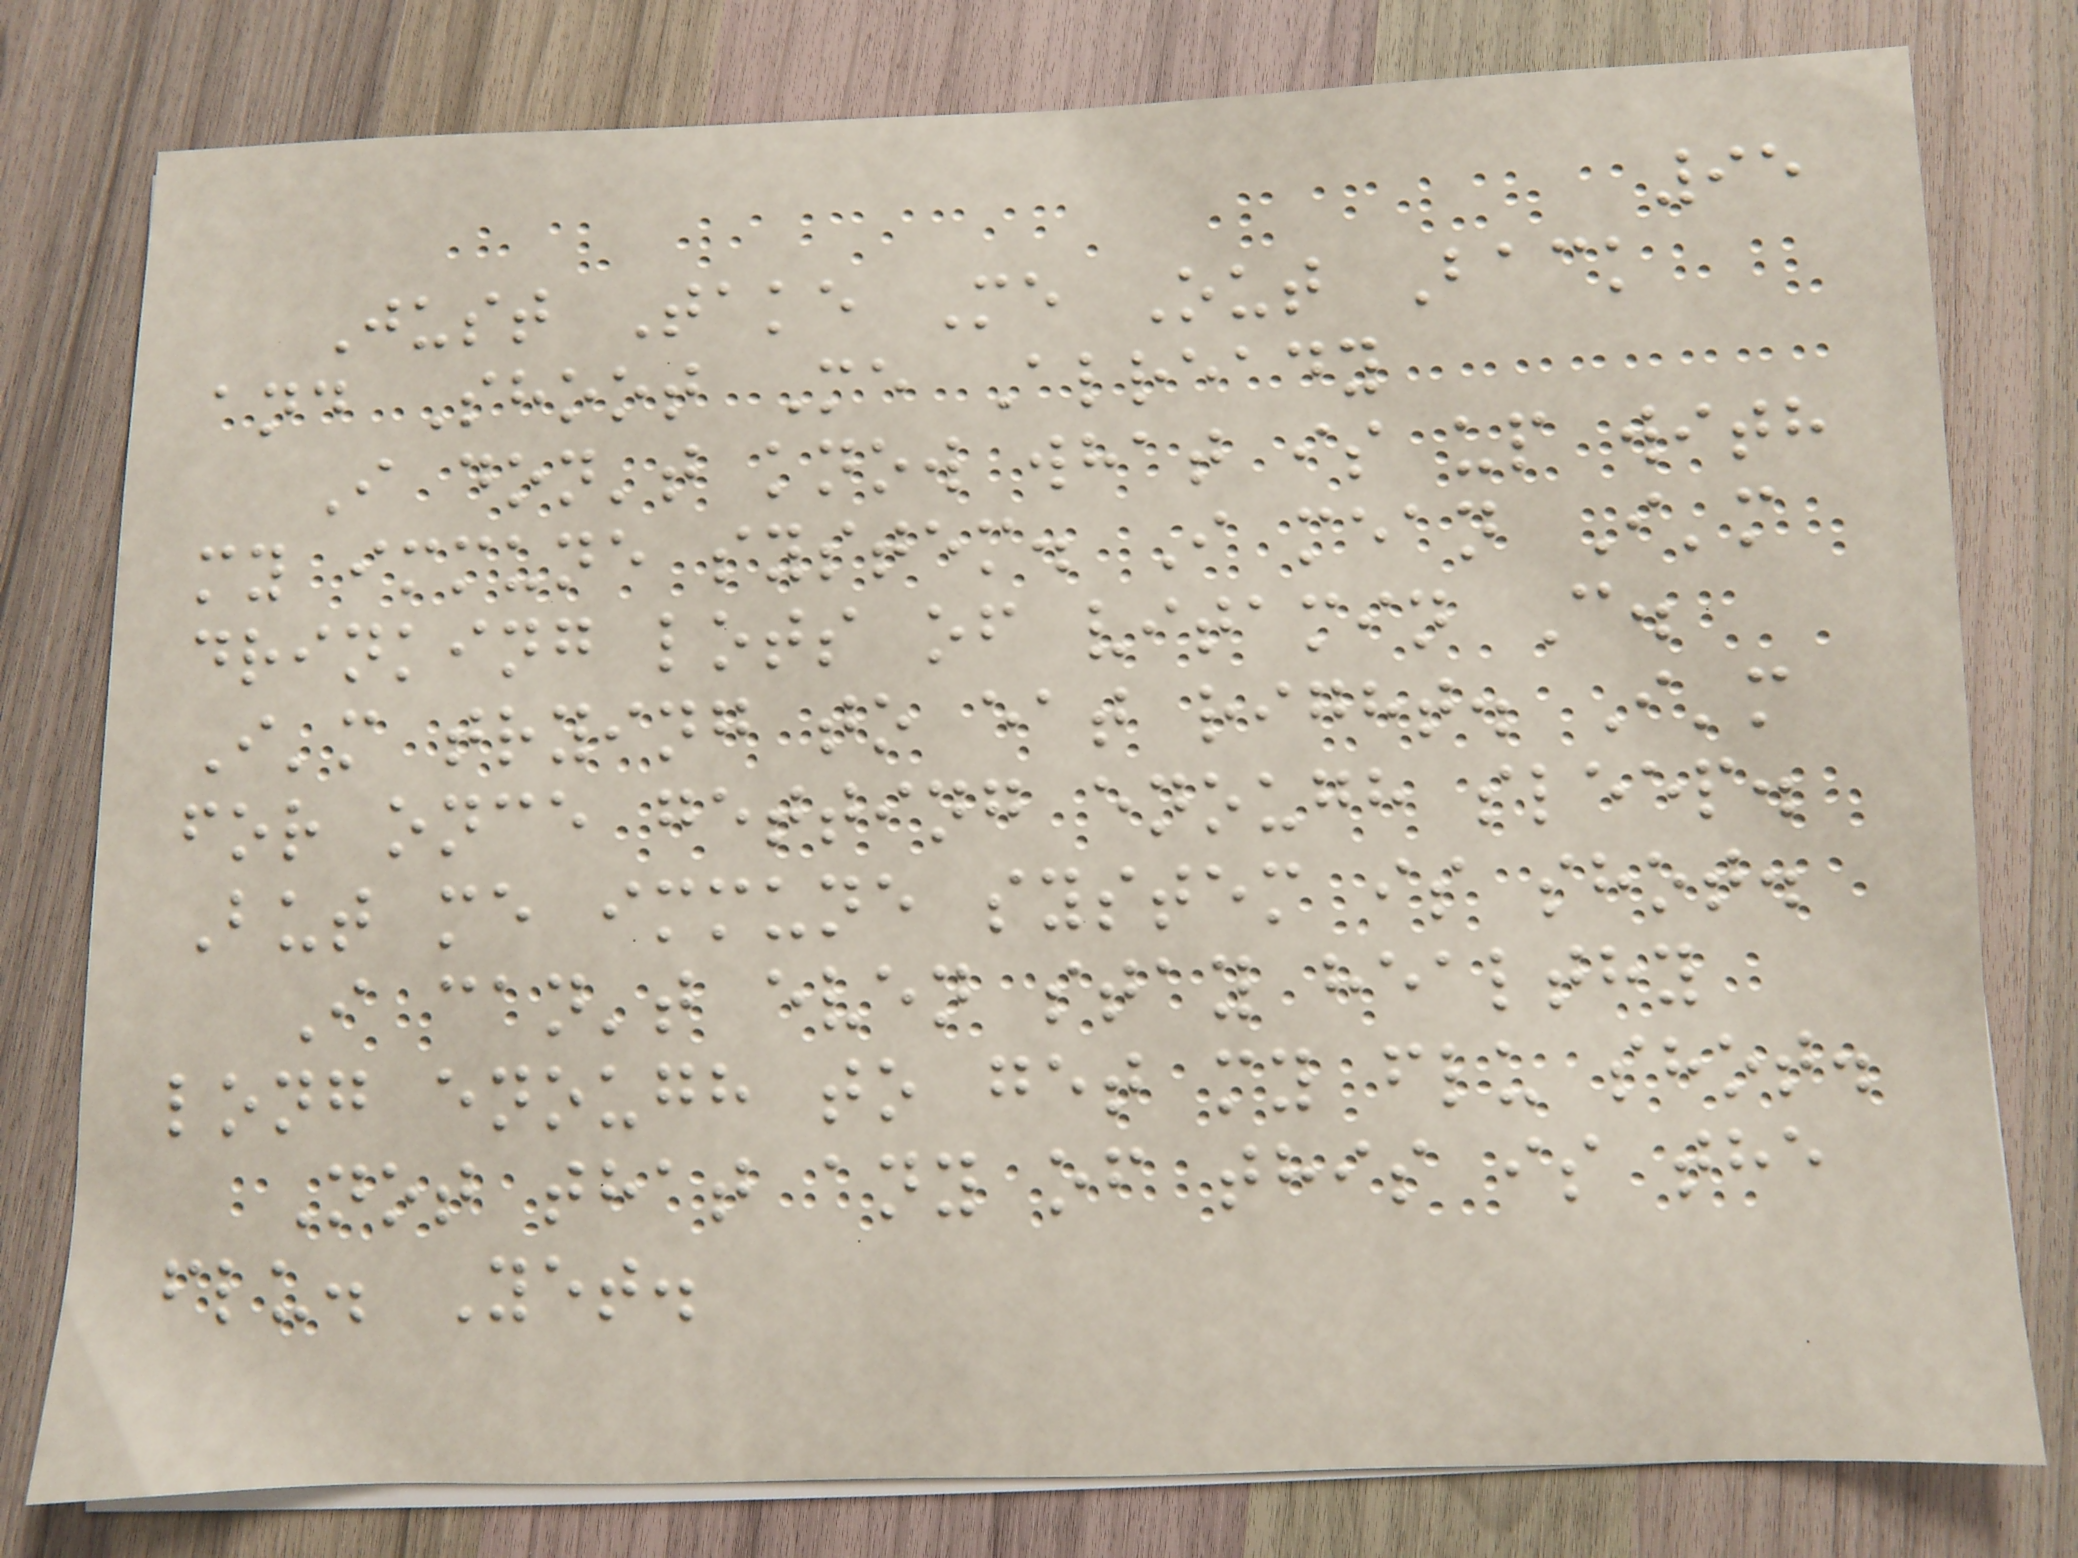95
Just Take Me Out Back
and Shoot Me Already
I don't know what is up with
my immune system. I mean I'm
drinking lots of vitamin C.
I'm trying to eat right. I'm
for once getting enough sleep.
But me immune system is shot.
I can't even stay healthy
long enough to get my flu shot.
Not that any of this is the
flu. Yet.
